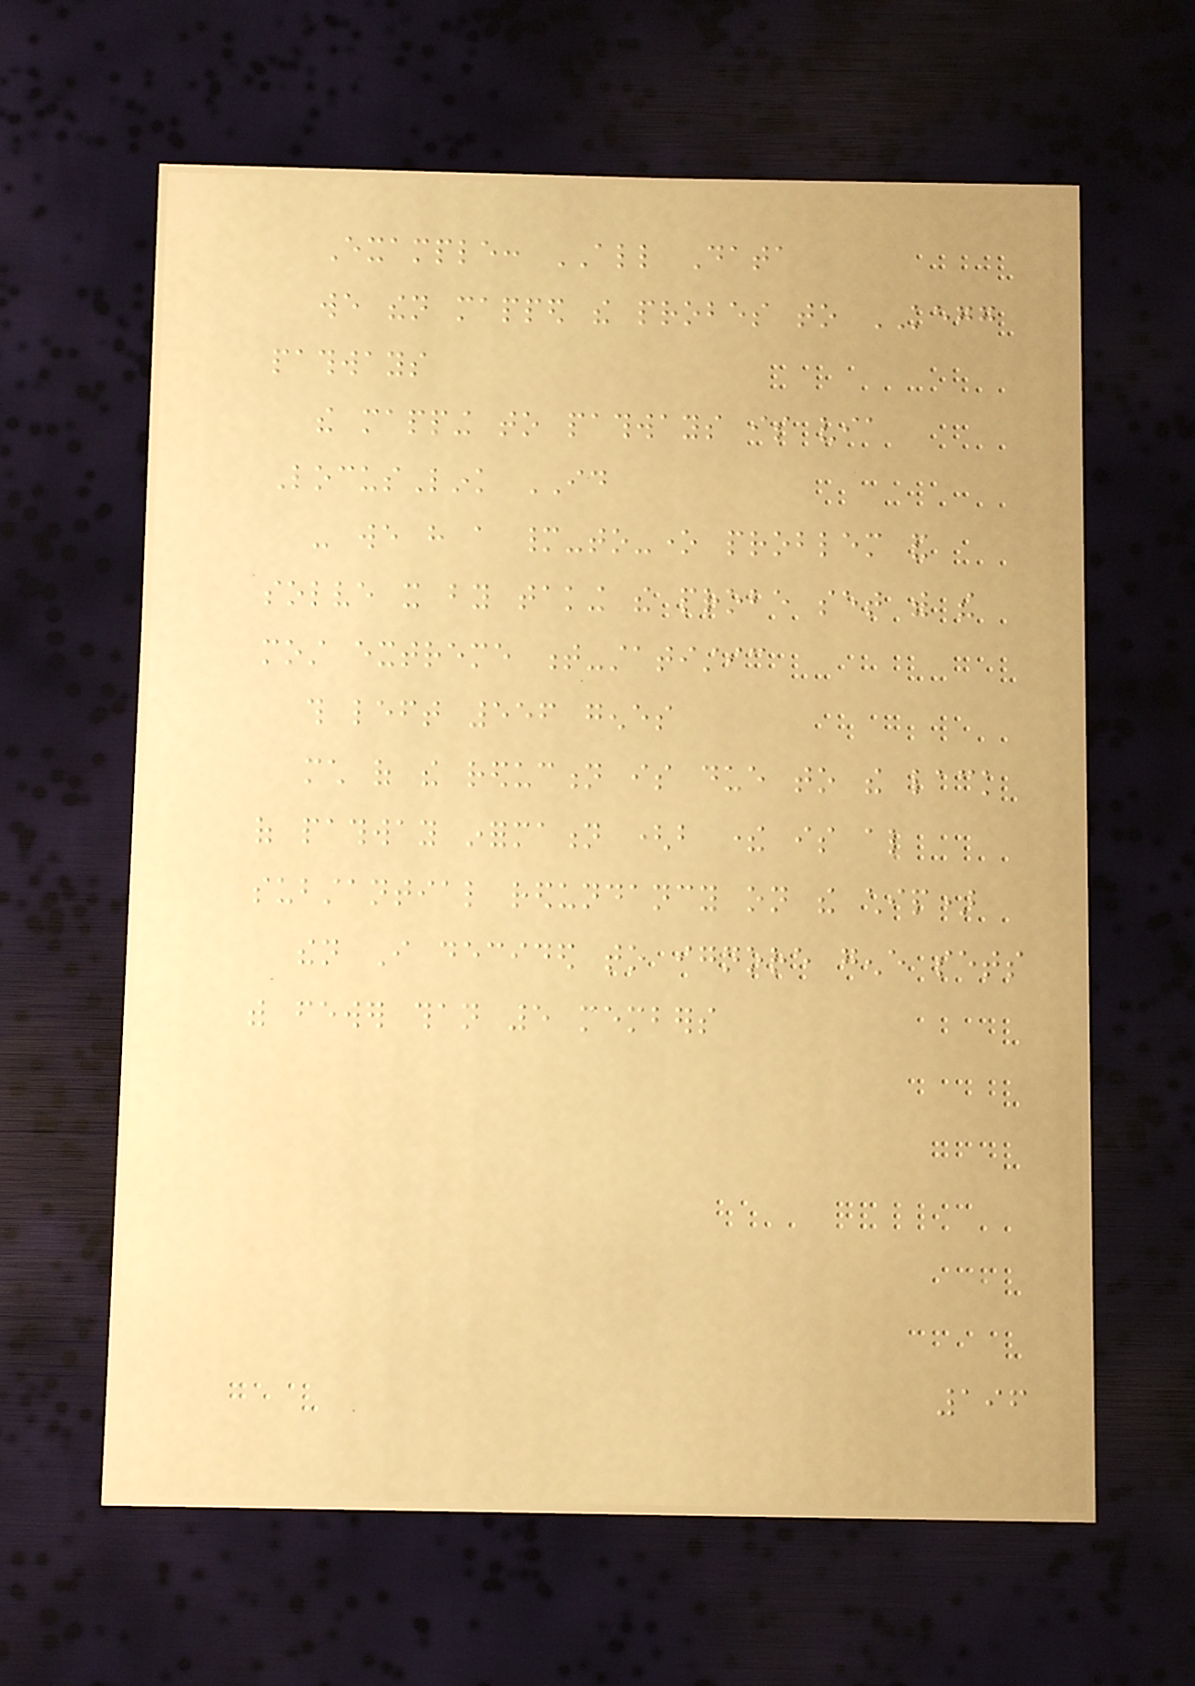Example: ALL Data
we then mapped the probes to KEGG
pathways
the mapping to pathways is via
LocusLink ID
- we have a many-to-one problem and
solve it by taking the probe set with the
most extreme t-statistic
this left 556 genes
much of the reduction is due to the lack
of pathway information (but there is also
substantial redundancy on the chip)
then I decided to ignore gene sets
with fewer than 5 members
196
